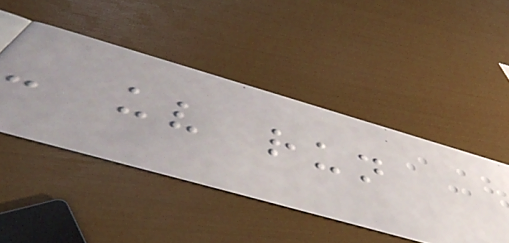- uv run
